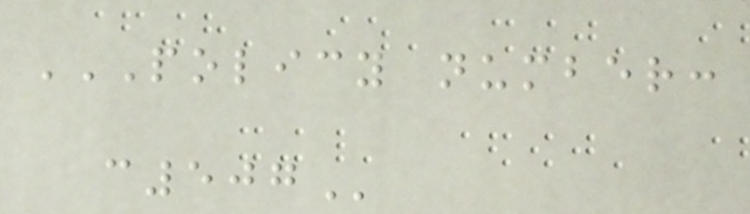POLICY NUMBER:
C507
